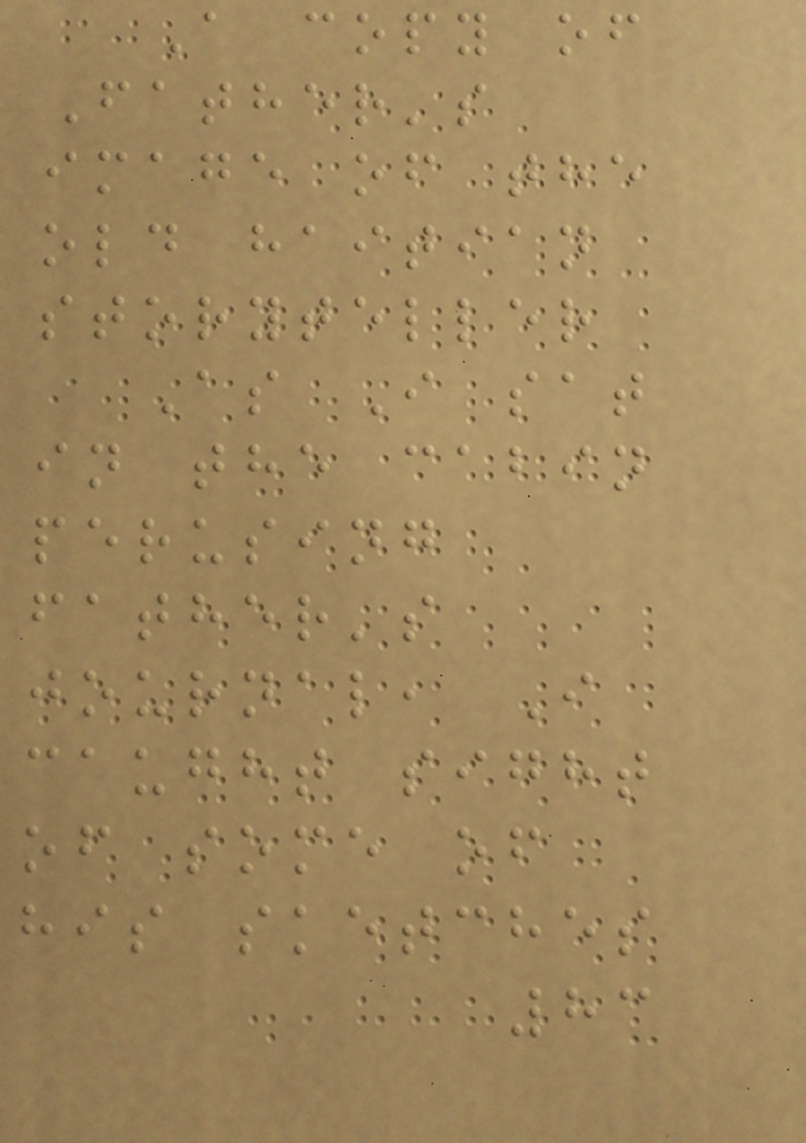A copy of
Father's
image of the
old haitian
storyteller
As I sat
in the cabin
perusing
father's
journal, I
caught sight
of some of
his sketches
83
